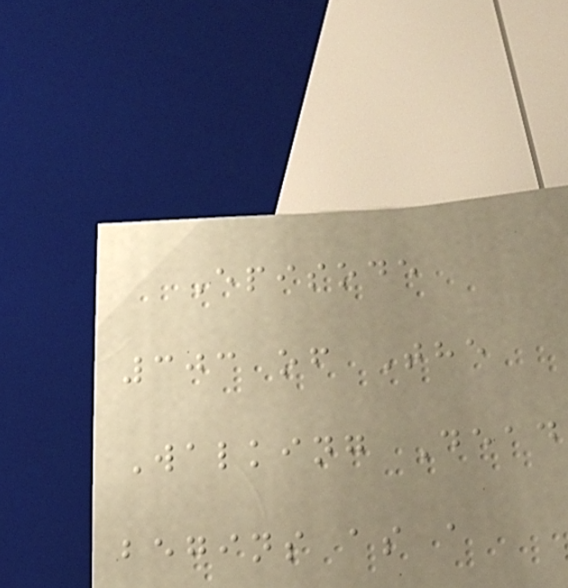Episode
303 of The
Walking Dead
begins as a
